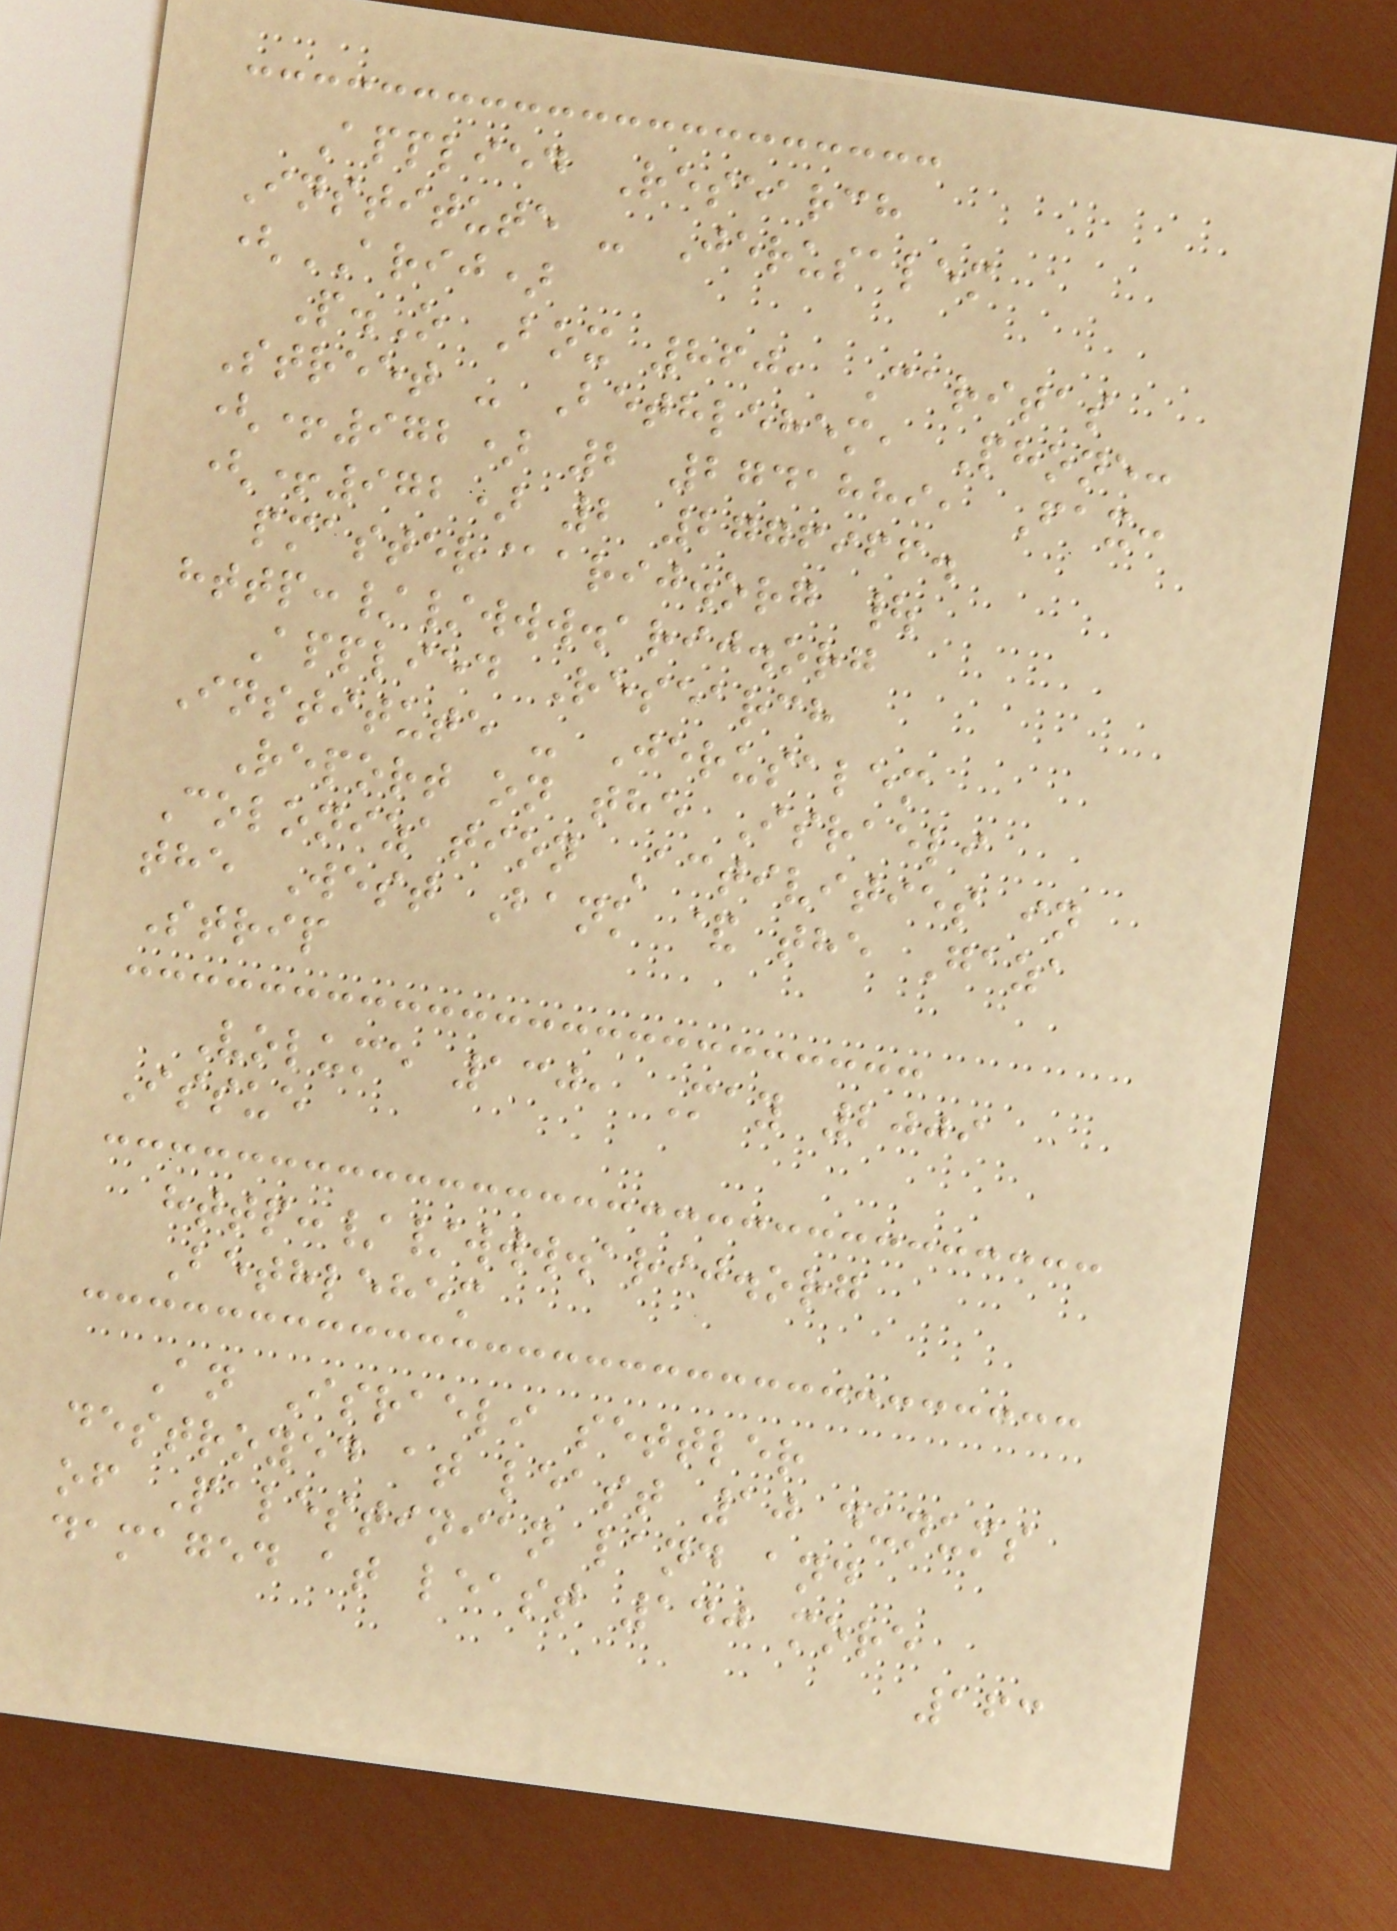Applied Research
Institute - Jerusalem
(ARIJ)
P.O Box 860, Caritas
Street - Bethlehem, Phone:
(+972) 2 2741889, Fax:
(+972) 2 2776966.
pmaster@arij.org |
http://www.arij.org
Applied Research
Institute - Jerusalem
Report on the Israeli
Colonization Activities in
the West Bank & the Gaza
Strip
Volume 130, May 2009
Issue
http://www.arij.org
Bethlehem
An Israeli settler
destroyed at least 10 dunums
of Palestinian land and
damaged at least 140 more
163
